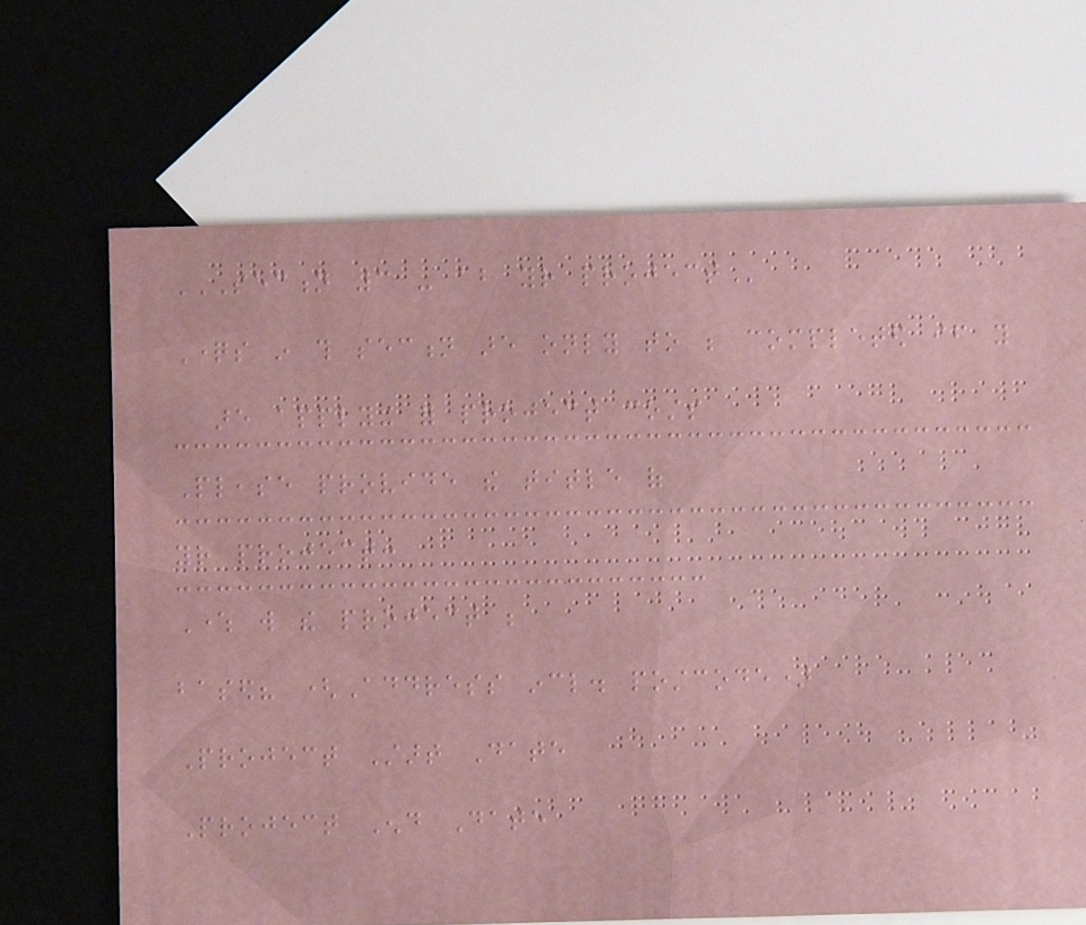SECTION 3 - ABOUT YOUR PROJECT
Questions in this section are only to be completed if you
are applying for project costs
Please provide the title of
your project:
Where will the project be
based? (Address incl. postcode)
Project Start Date
Project End Date
